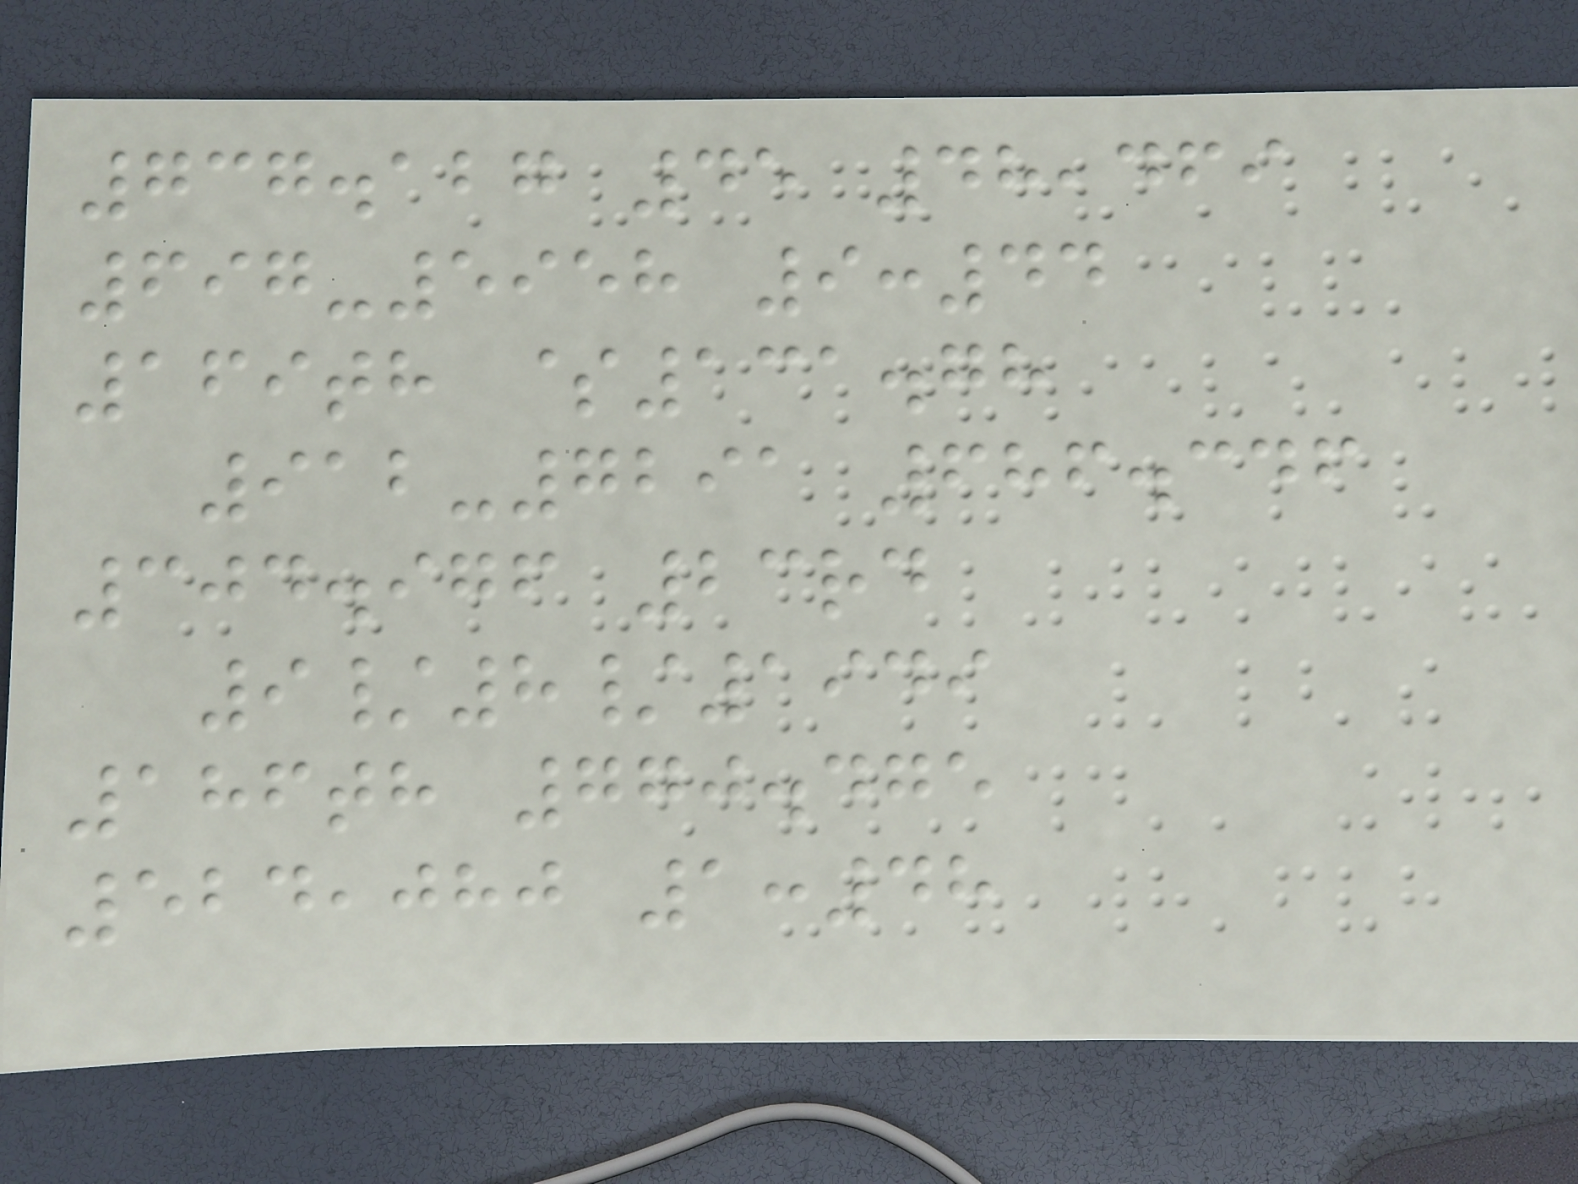737.127 45 48,469
697-5958 9:44
169th $131.78
912-7291 686.346
304.976 23rd
9/8/1949
186th 770.475
524,080 1:48
